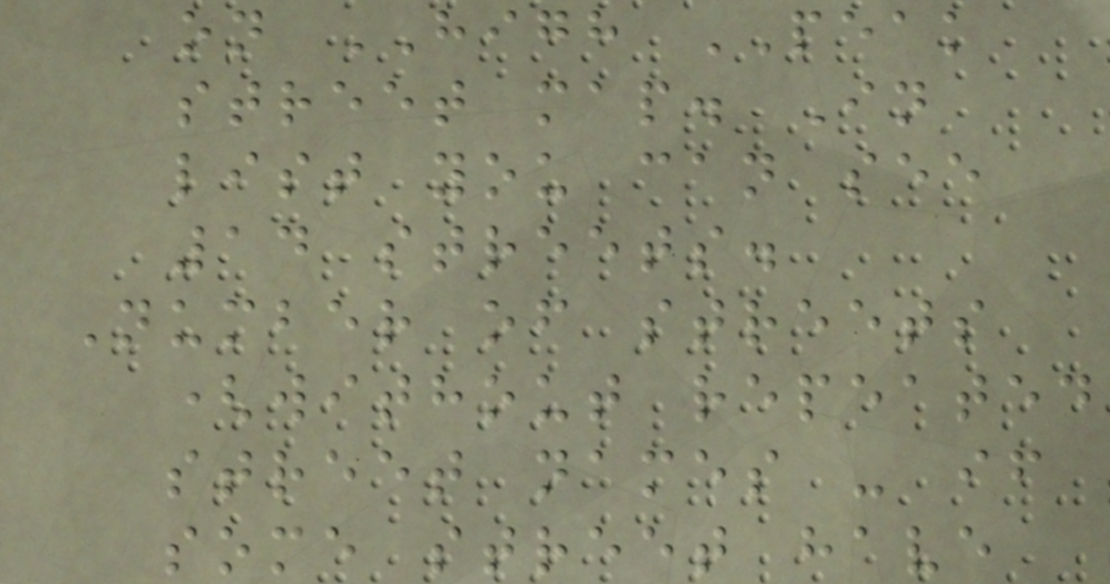on HIGH PEAK
street map. In
list you can see
14 streets.
Number of streets
(without repeated
street names - if
some street have
